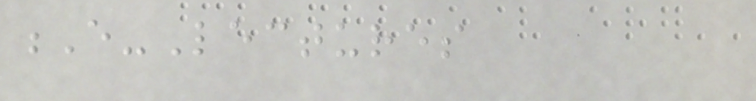E-Lectures
